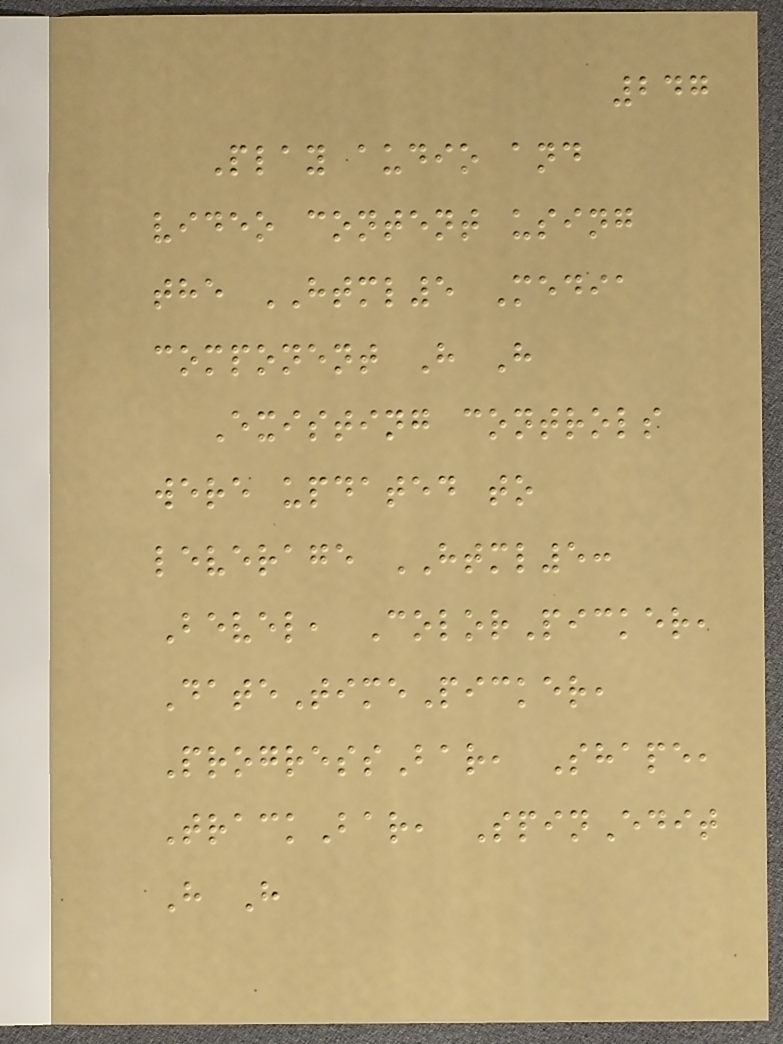247
Play audio and
video content using
the HTML5 Media
component H H
Existing controls
were updated to
leverage HTML5:
Bevel, ColorPicker,
DateTimePicker,
ProgressBar, Shape,
TrackBar, SpinEdit
H H
